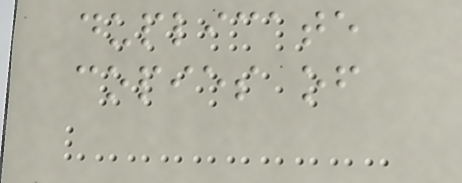duplicate
copies of
